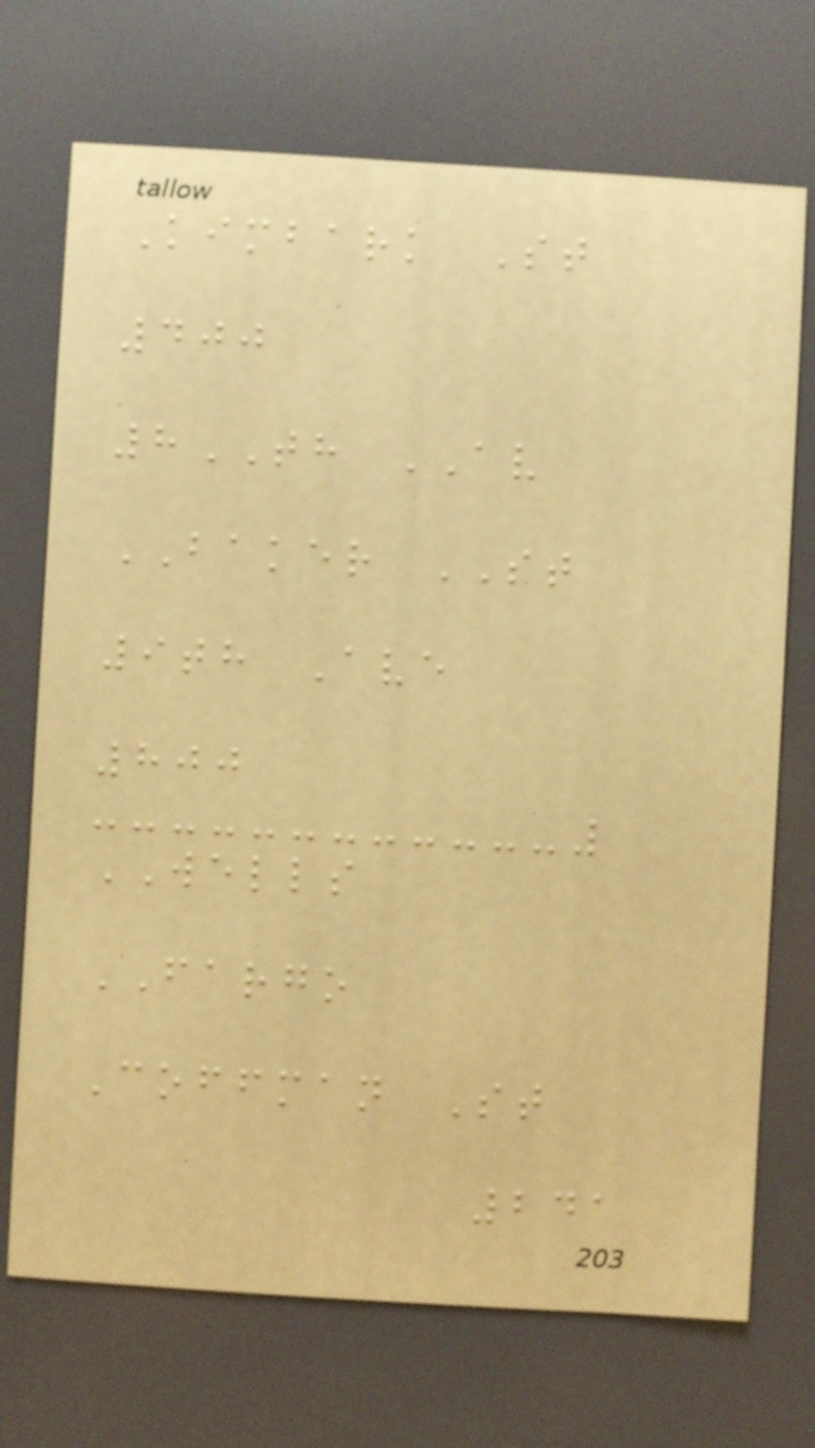Kimbark St
400
8TH AV
BAKER ST
9th Ave
800
WELLS
FARGO
Coffman St
241
